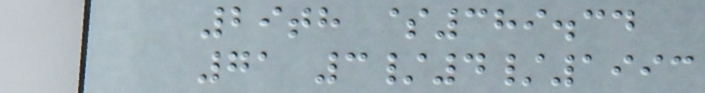29th $389.34
71 3/4/1993
